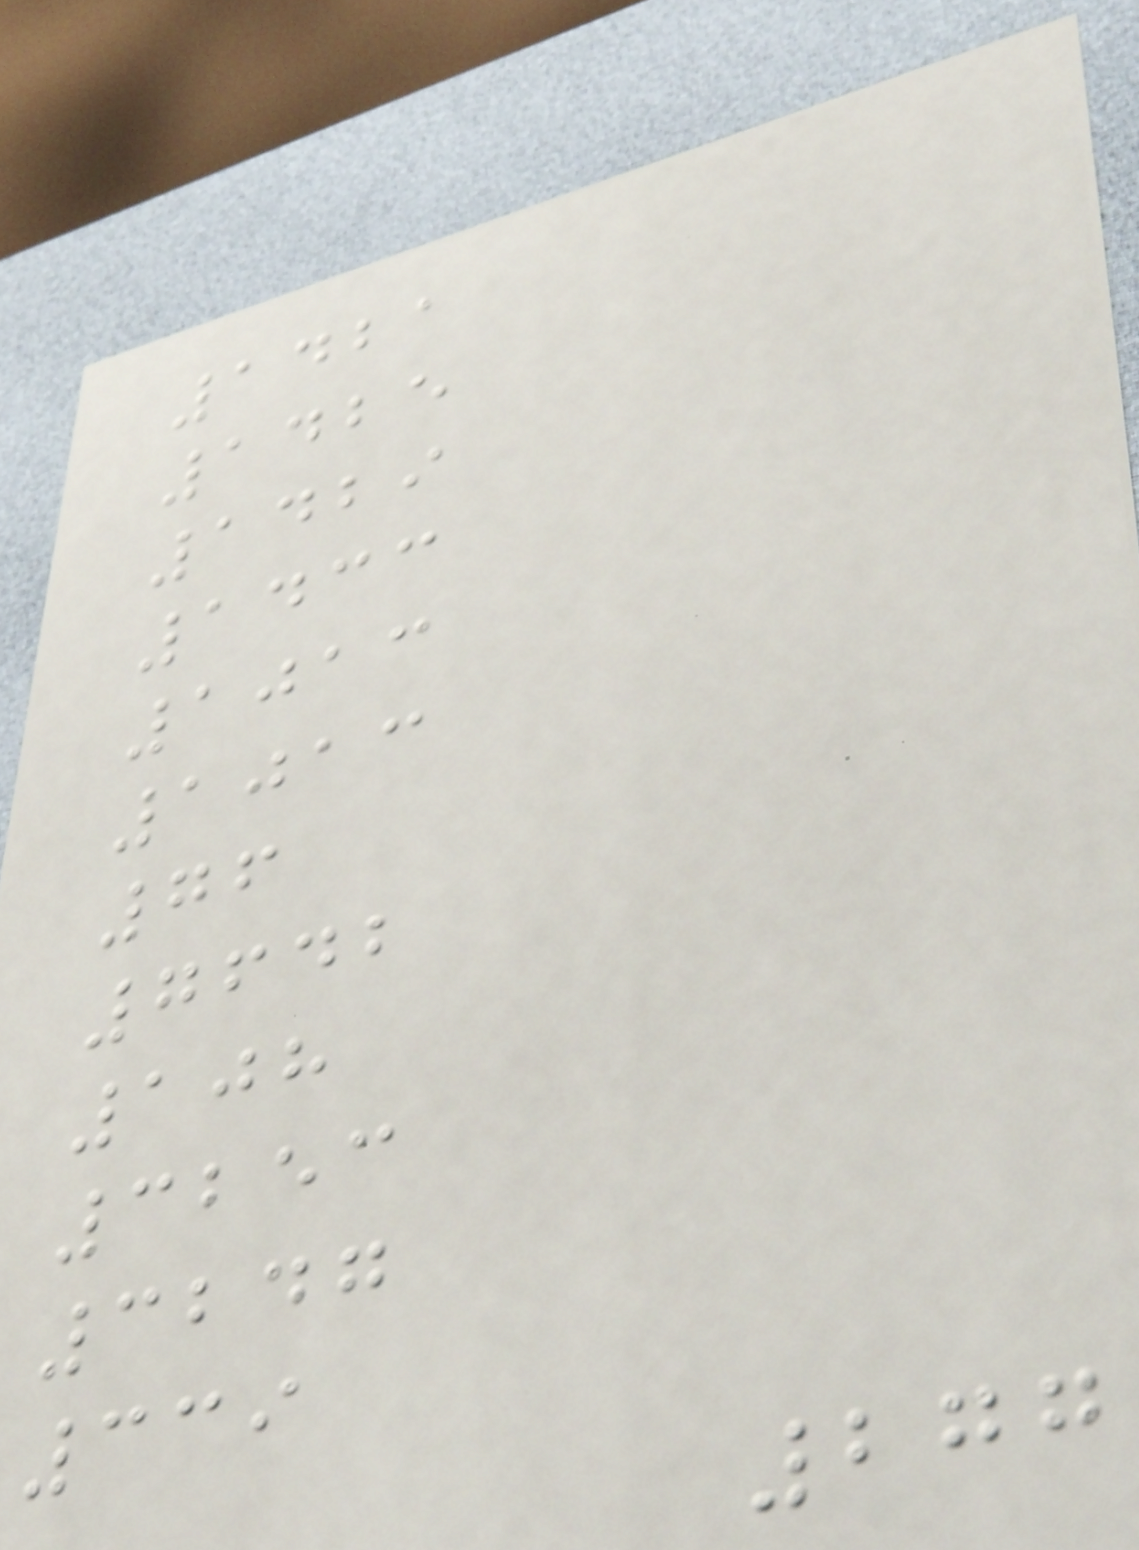1421
1425
1429
1433
1013
1013
76
7642
108
3253
3247
339
277
